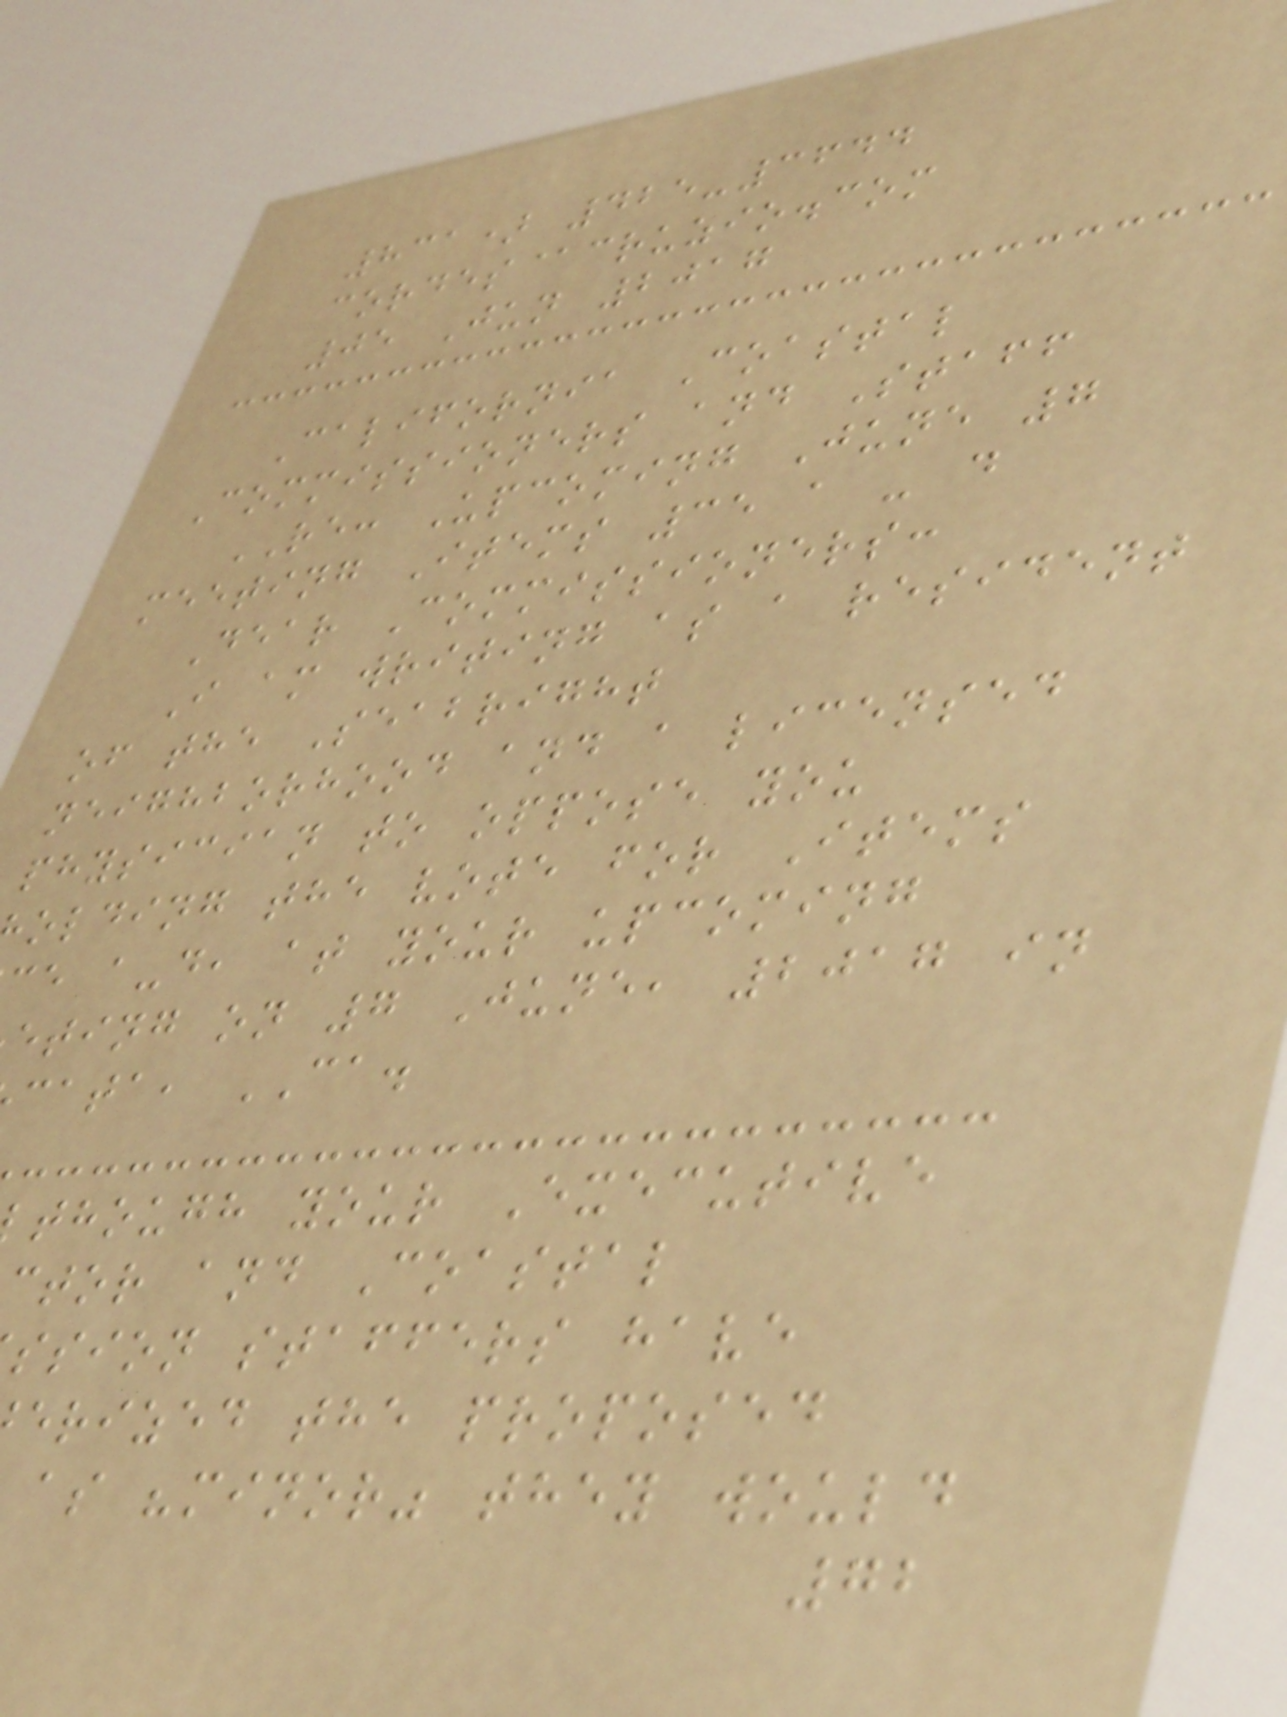831) 425-3644
cordes@cruzio.com
05 Jun 2017
California Coastal
Commissioners and Staff
RE: Upcoming June 7
meeting Items 35 a - d
Dear Commissioners:
I am writing as a resident
of the Seabright
neighborhood and a licensed
physician to oppose you
olding the vote for Items
ce a-d, at your upcoming
eting on 7 June, 2017 in
cata, CA.
though your Executive
ctor and Coastal
ssion staffers have
erized the proposed
as "minor" they would
72
